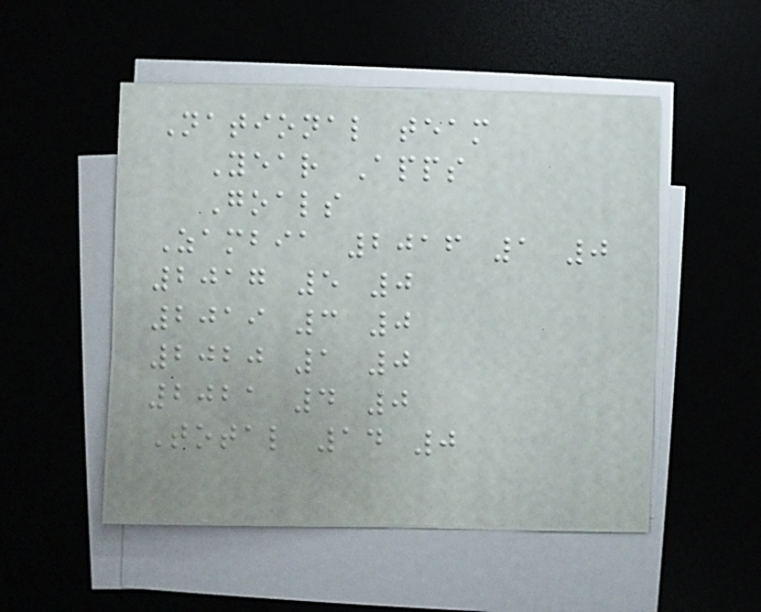National team
Year Apps
Goals
Zambia 2016 1 0
2017 5 0
2019 3 0
2020 1 0
2021 4 0
Total 14 0
